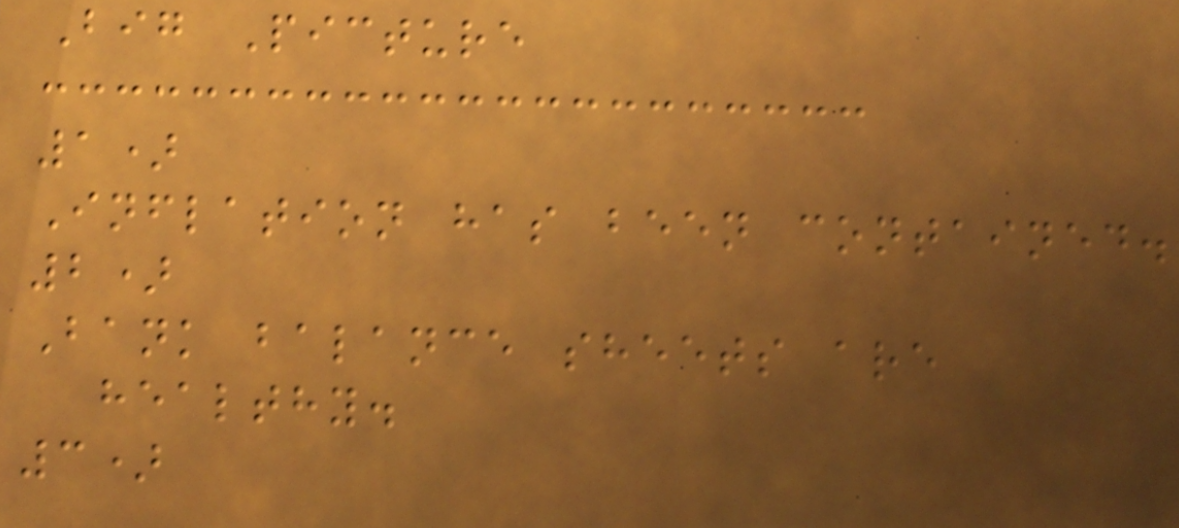Big Picture
1)
Inflation has been contained.
2)
Bank balance sheets are
healthy.
3)
